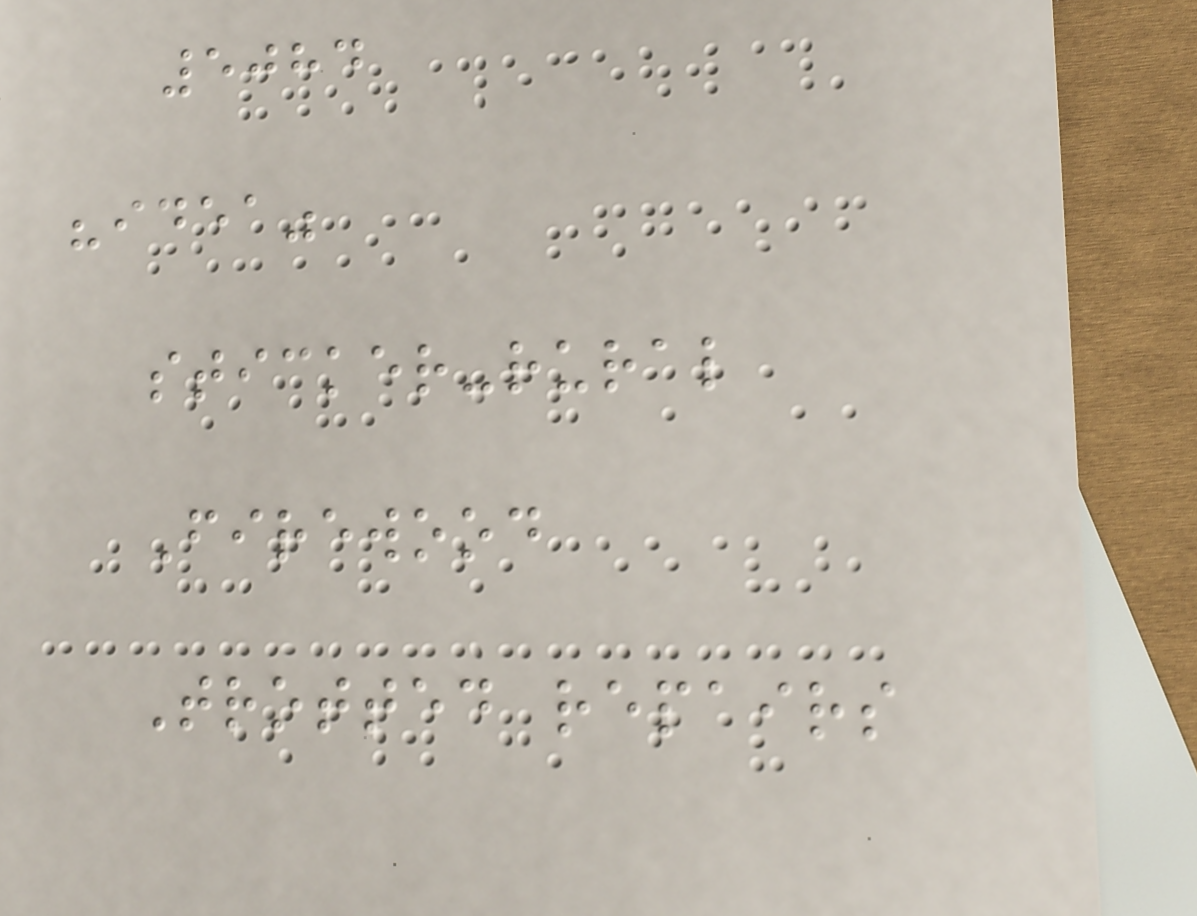5084
"idea"
sticker-rural
Firewood
Trotted repairs
